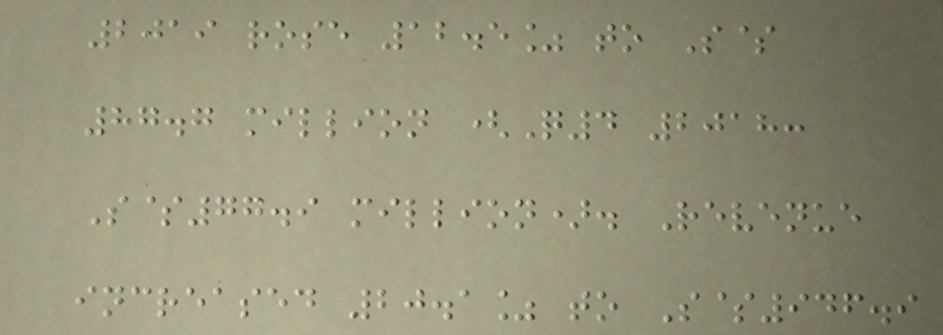2019 rose 12.5% to S$
87.7 million (Q4 2018:
S$77.9 million). Revenue
increased 20.1% to S$946.9
